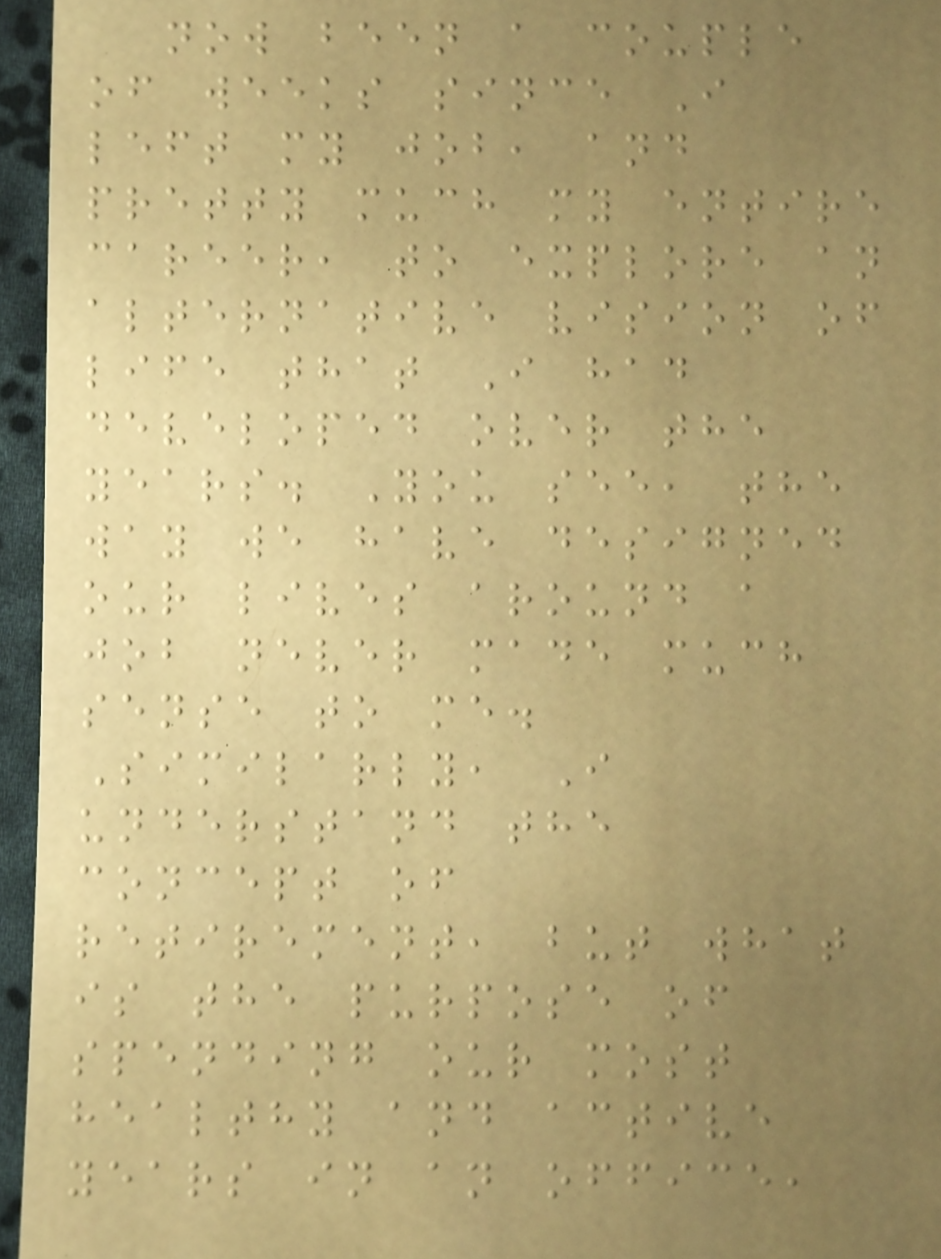now been a couple
of weeks since I
left my job, and
pretty much my entire
career, to explore an
alternative vision of
life that I had
developed over the
years. You see, the
way we have designed
our lives around a
job never made much
sense to me.
Similarly, I
understand the
concept of
retirement, but what
is the purpose of
spending our most
healthy and active
years in an office,
